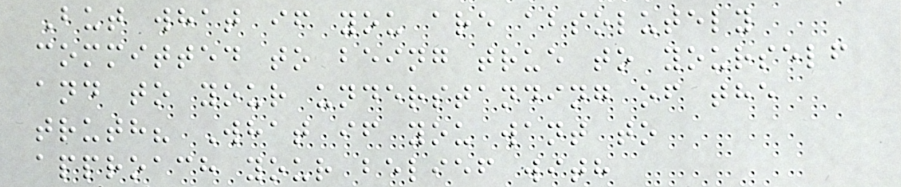But what if you are absolutely
committed to being true to yourself
and to your understanding of the
truth? What if you want to
approach your belief with
